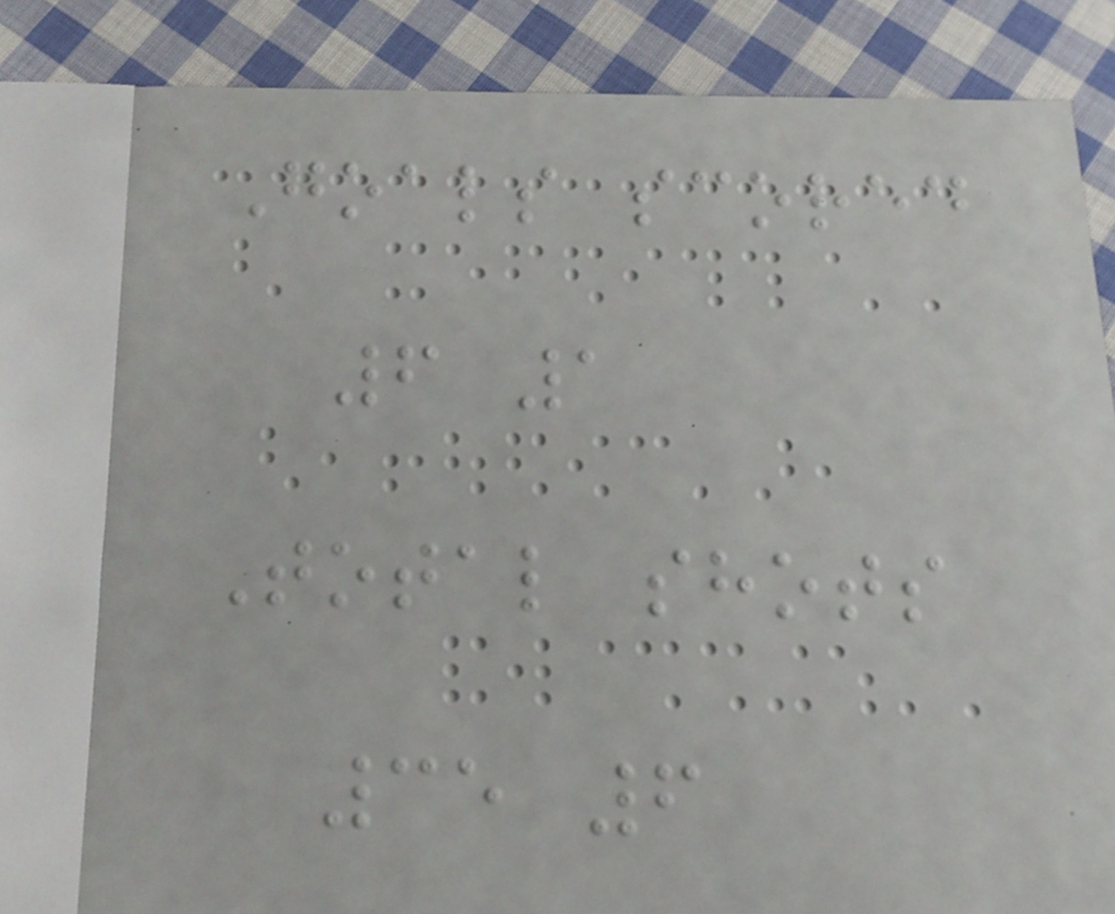Goals scored
6 1
Total shots
35 6
